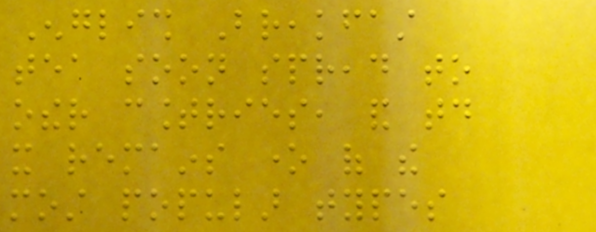English Breakfast
tea soon spread to
other countries, and today
it remains one of the
most popular types
